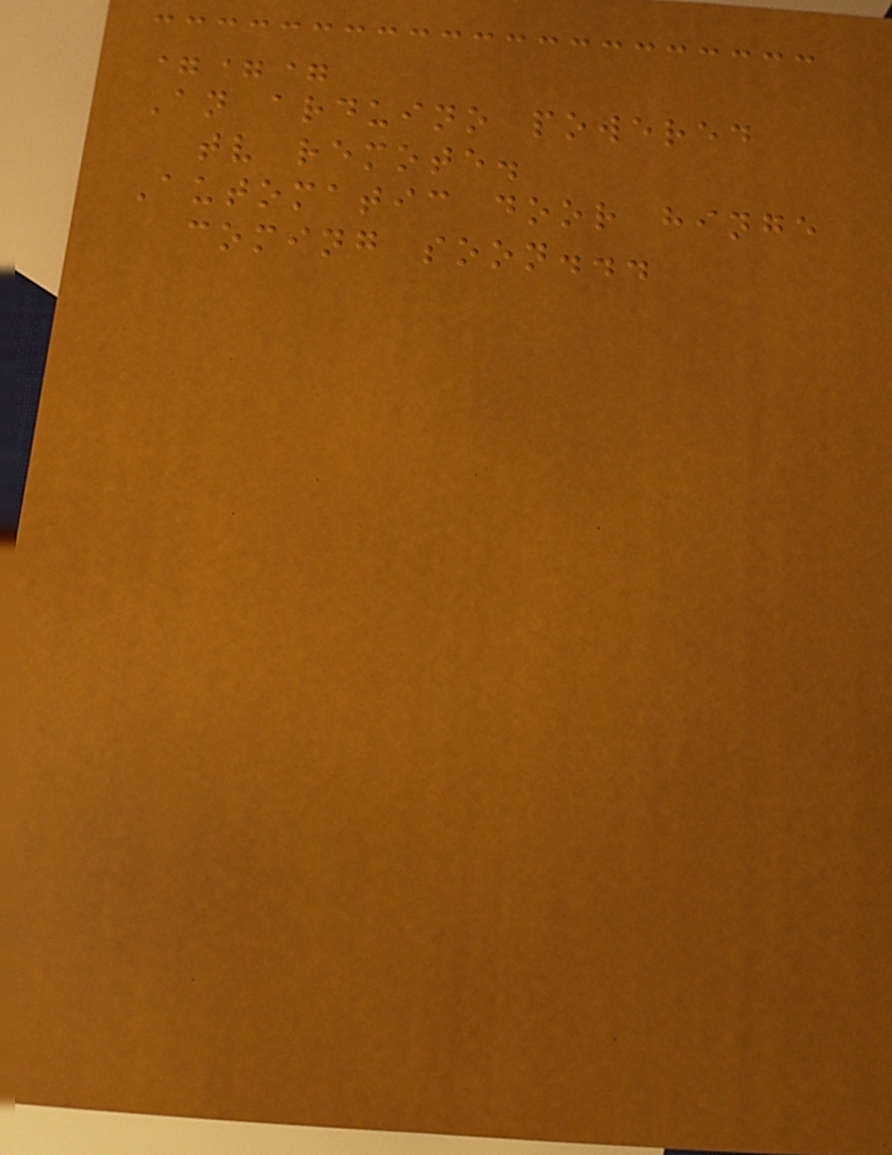===
An arduino powered
tv remote.
Automatic door hinge
coming soon...
